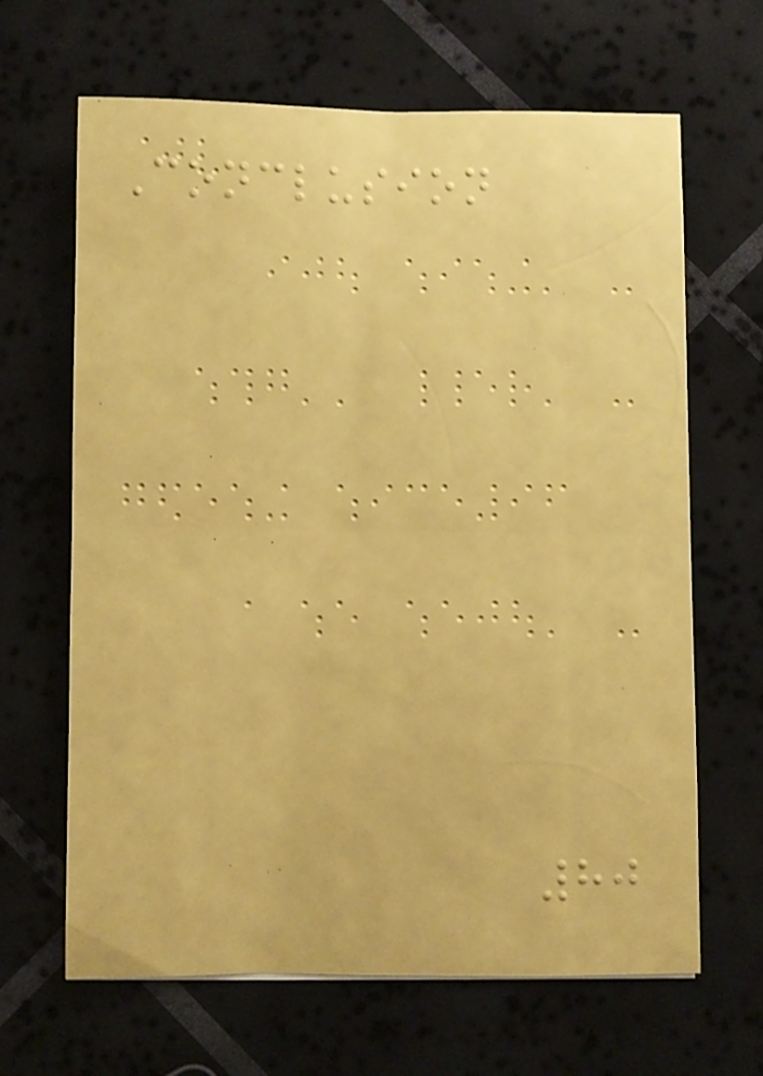Conclusion
80
